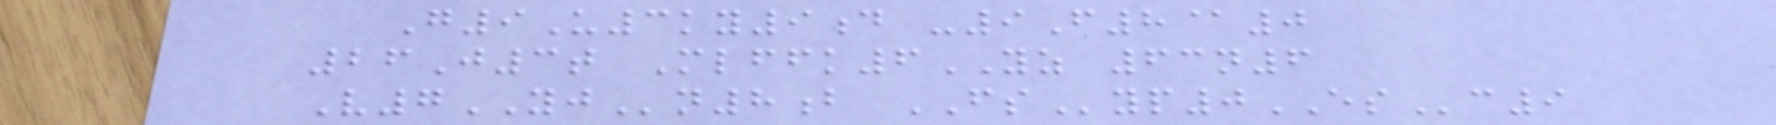G9U3ky9d -9F8@0
26J3t Mlffk6YZ 63n6
V7YJn8b FSyp0ESc9
